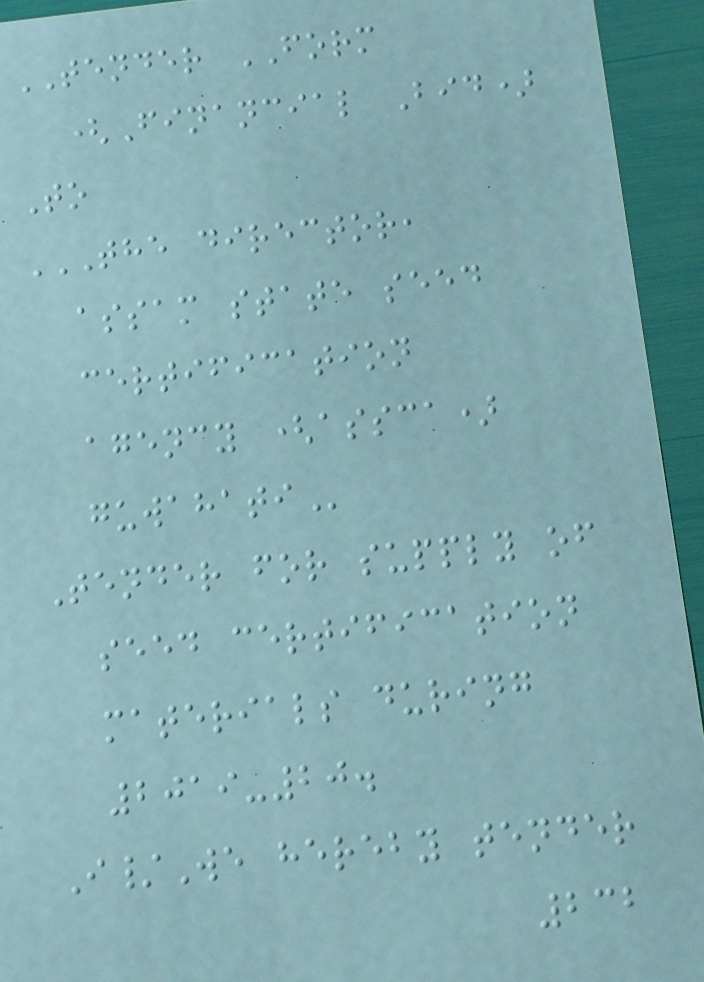TENDER FORM
(Financial Bid)
To
THE DIRECTOR,
ASSAM STATE SEED
CERTIFICATION
AGENCY (ASSCA)
GUWAHATI
Tender for supply of
seed certification
materials during
2019-20.
I/We hereby tender
232
